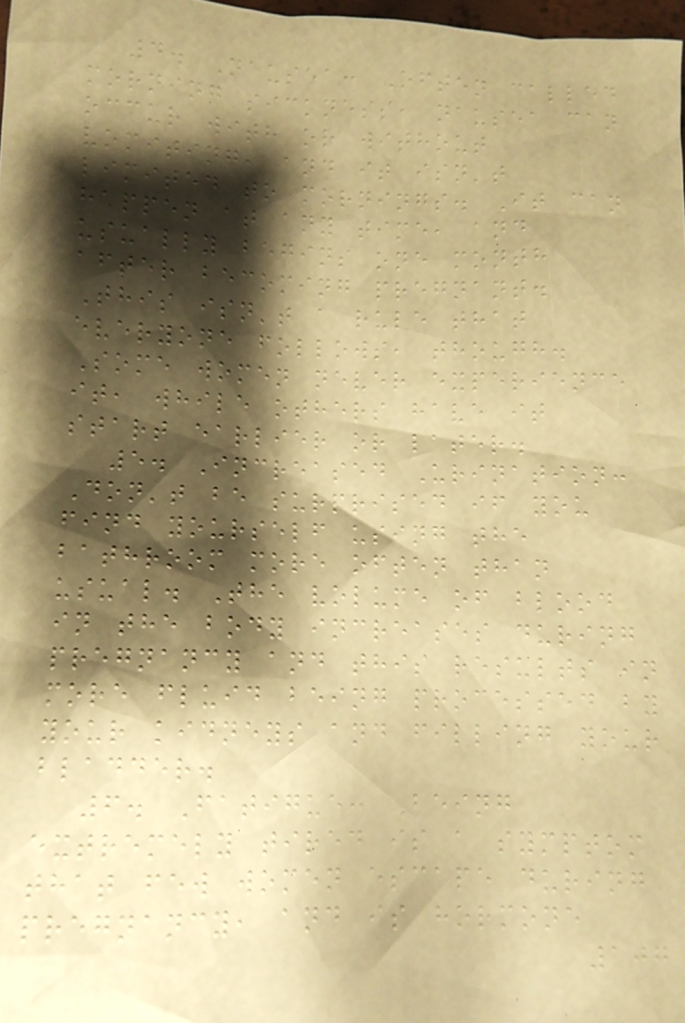4. Nausea: Often called
morning sickness, nausea can
occur with or without
vomiting, and it isn't
limited to mornings. It can
happen at any time, and
usually begins one month
after becoming pregnant.
This isn't a rule that
everyone follows, though.
Some women never experience
it, while others have it
start earlier or later.
5. Increased Urination:
Don't be surprised if you
find yourself using the
bathroom more often than
usual. The volume of blood
in the body increases during
pregnancy and this results in
more fluid being processed by
your kidneys and filling your
bladder.
6. Fatigue: Being
extremely tired is a symptom
that few women escape during
pregnancy, and is hormone
107
